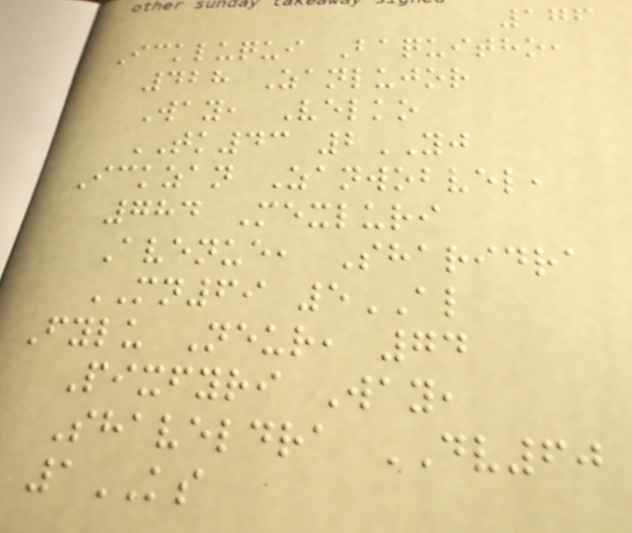176
Ickluqui Baquitho,
428 Zanlujor
Way, Velko
TK43 2YJ
Ickzan Zanwobvel,
784 Mexluri
Avenue, Sharidra
MN69 5AL
Fylu Neur, 74
Pixfyri Way,
Shaveldra DV60
1KS
